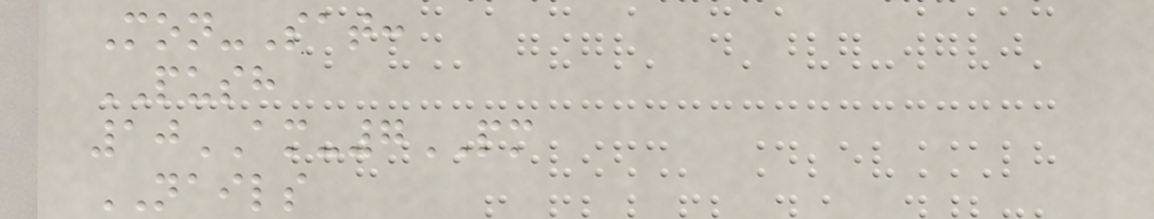Mon-Sat:
PUSH
10AM-7PM
NAILS
